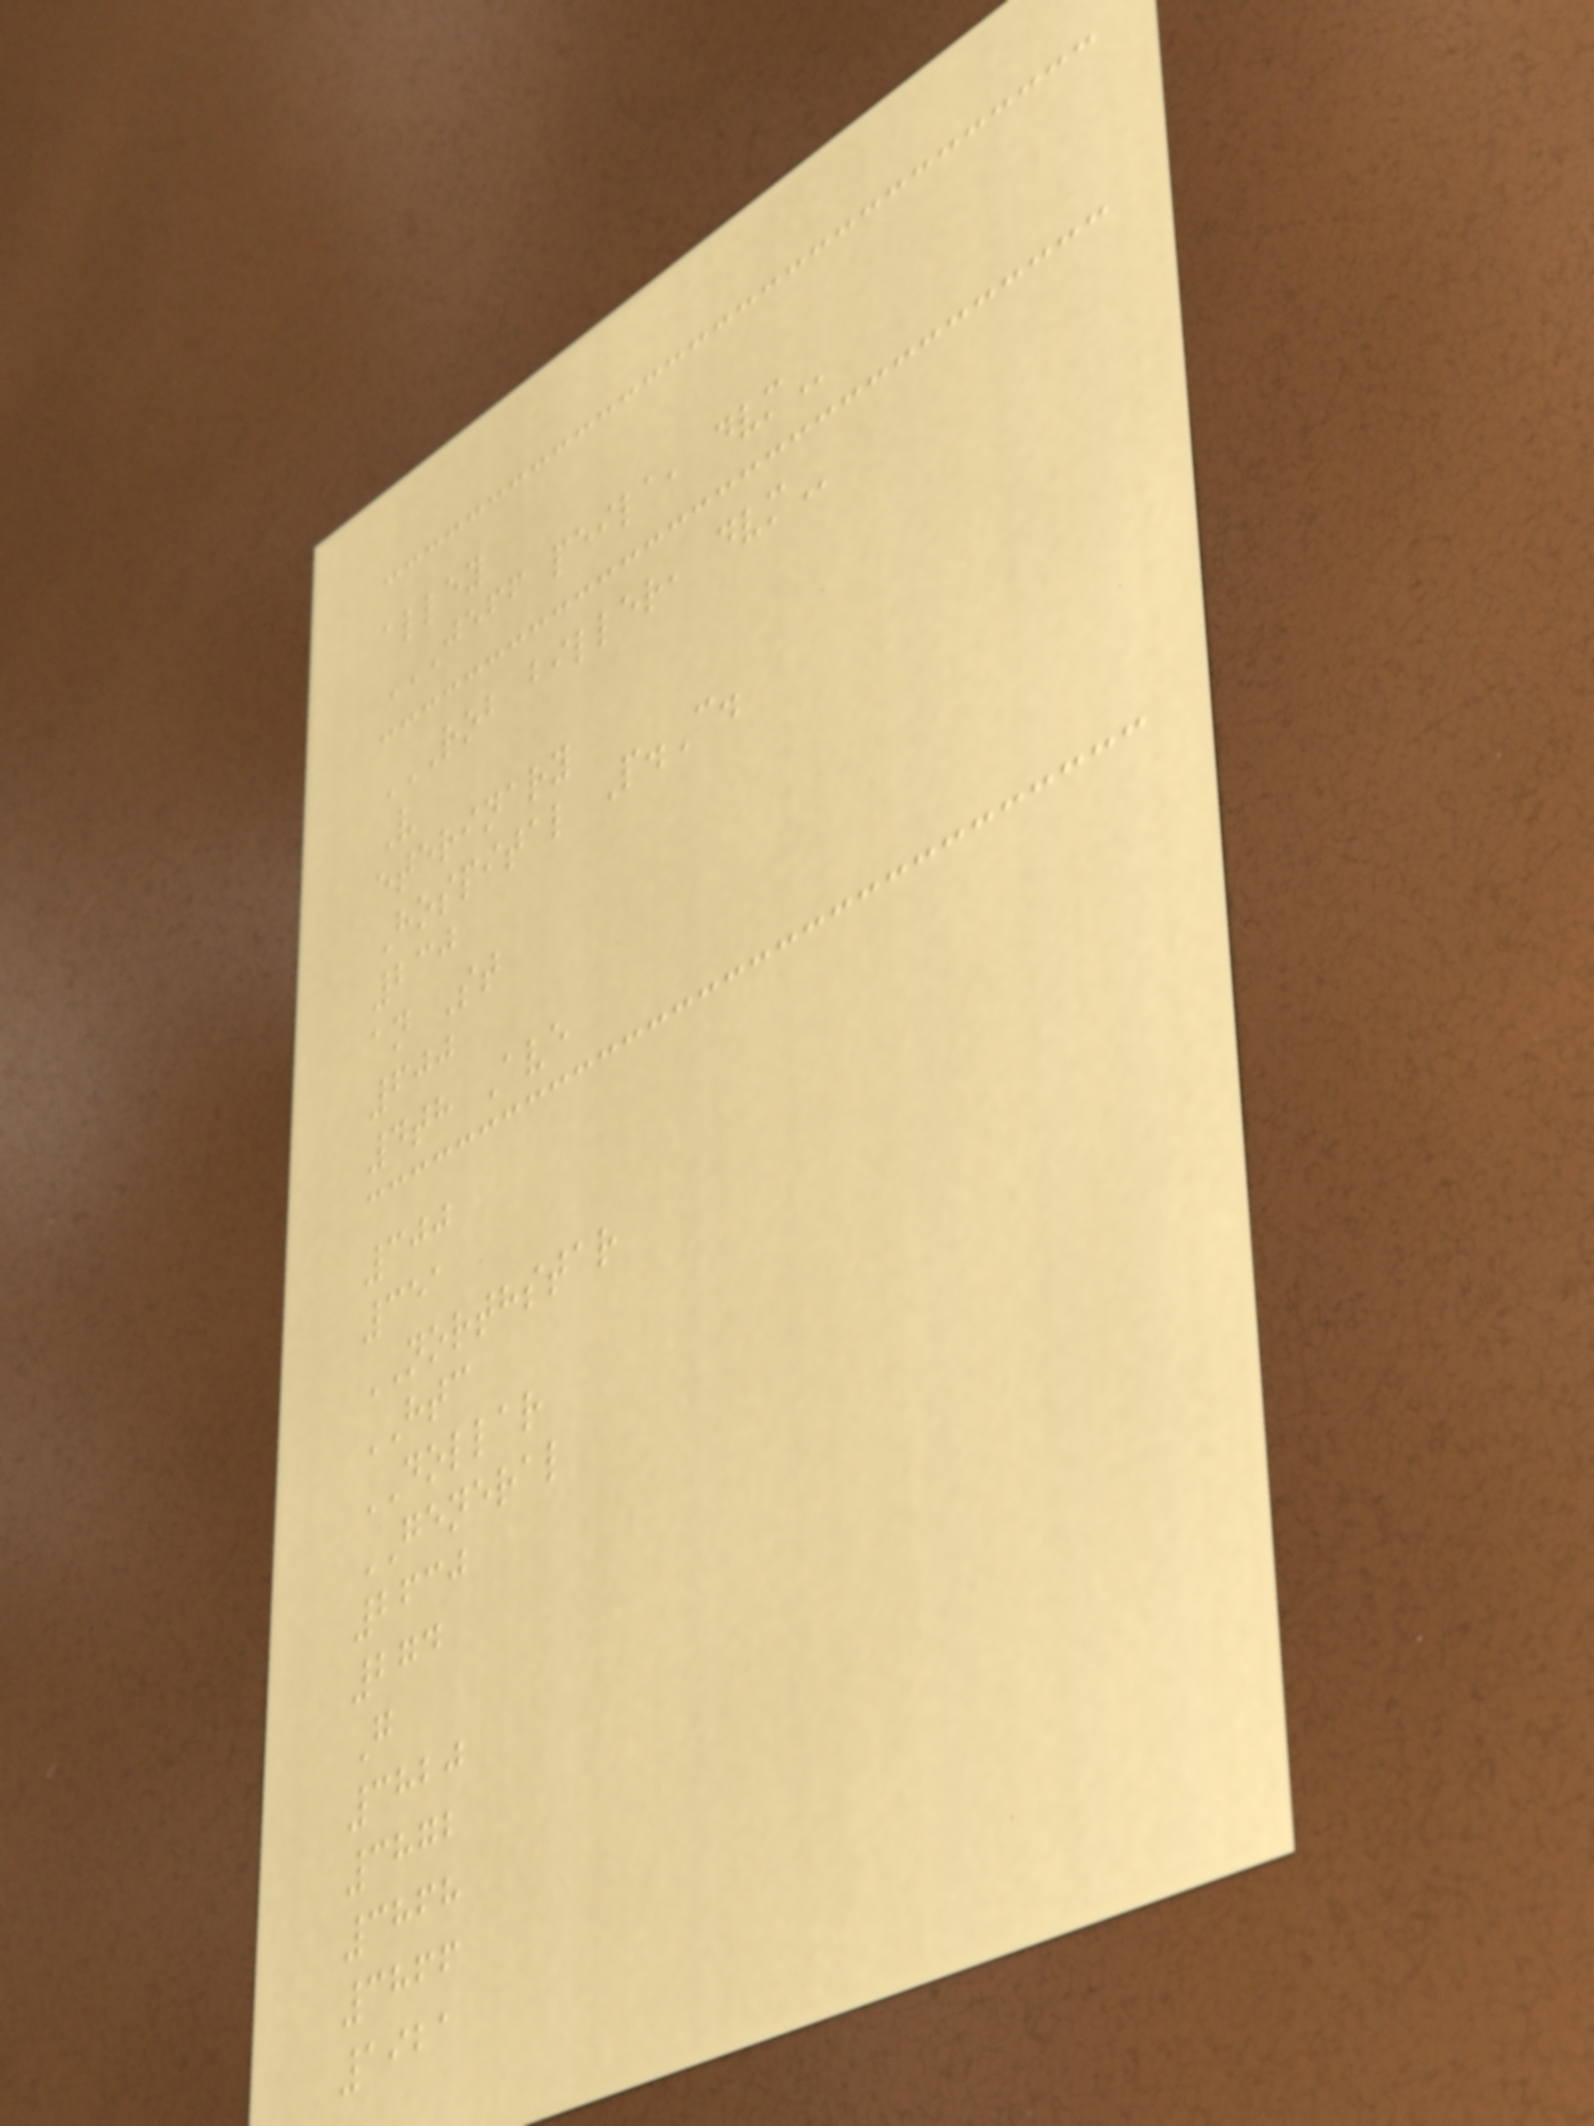alley
JEFF PEILA, DVM
ROB BILLER, DVM
V
eterinary
Hospital P.C.
230
an St
600
4th Ave
300
351
NORTHSTAR
HTC
DOLLAR
GENERAL
2630
274
G
3820
3872
3868
3866
1921
